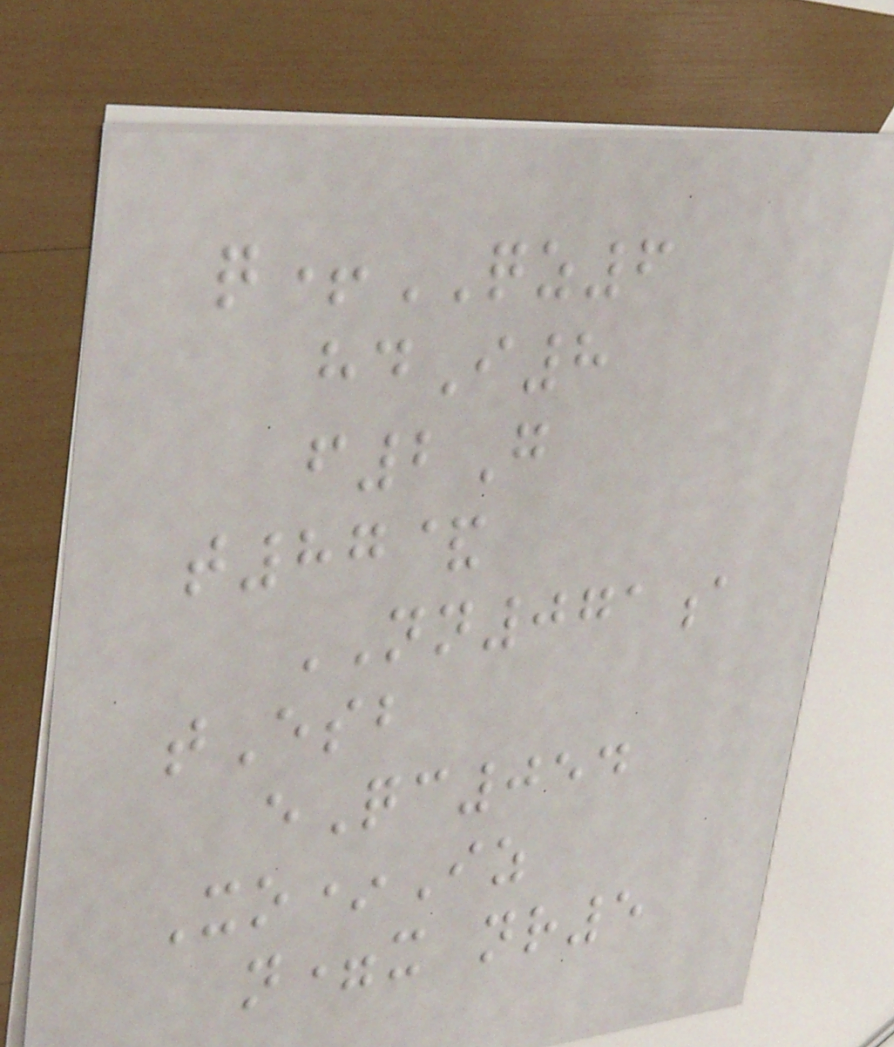q+QZ6
hdI8
f2G
t87&
NN071a
tEsb
eQc054
Xo*Iz
n=x nr5
